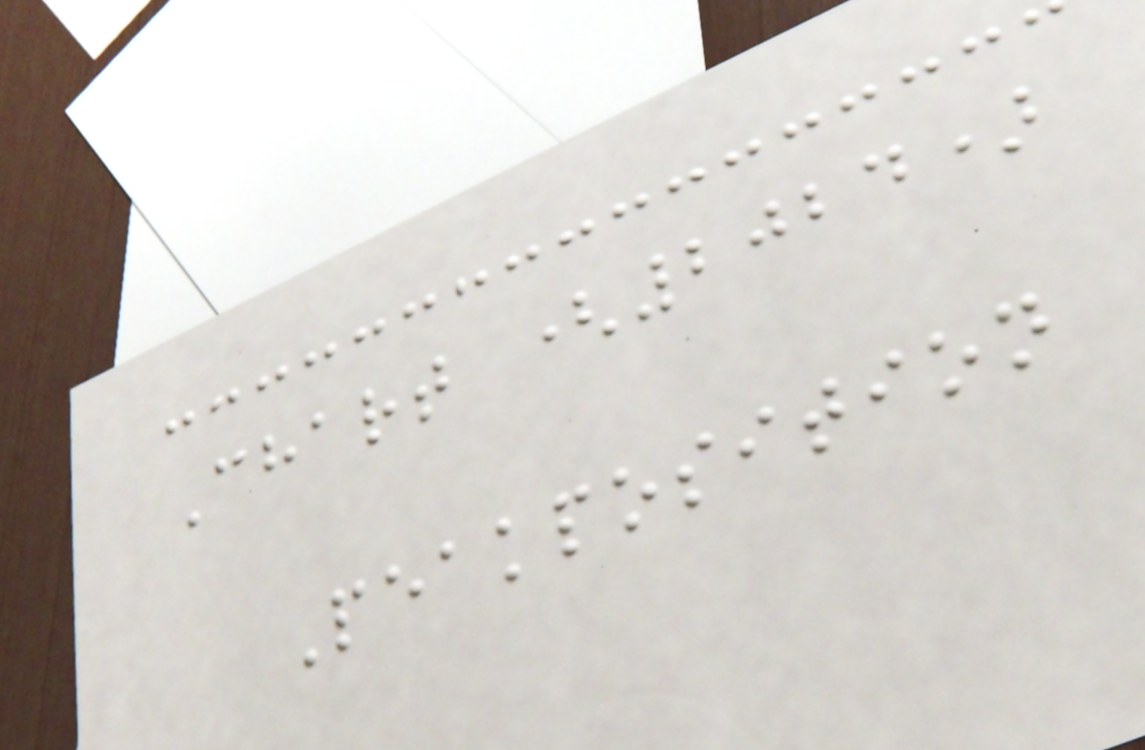Chart (2024)
Peakposition
